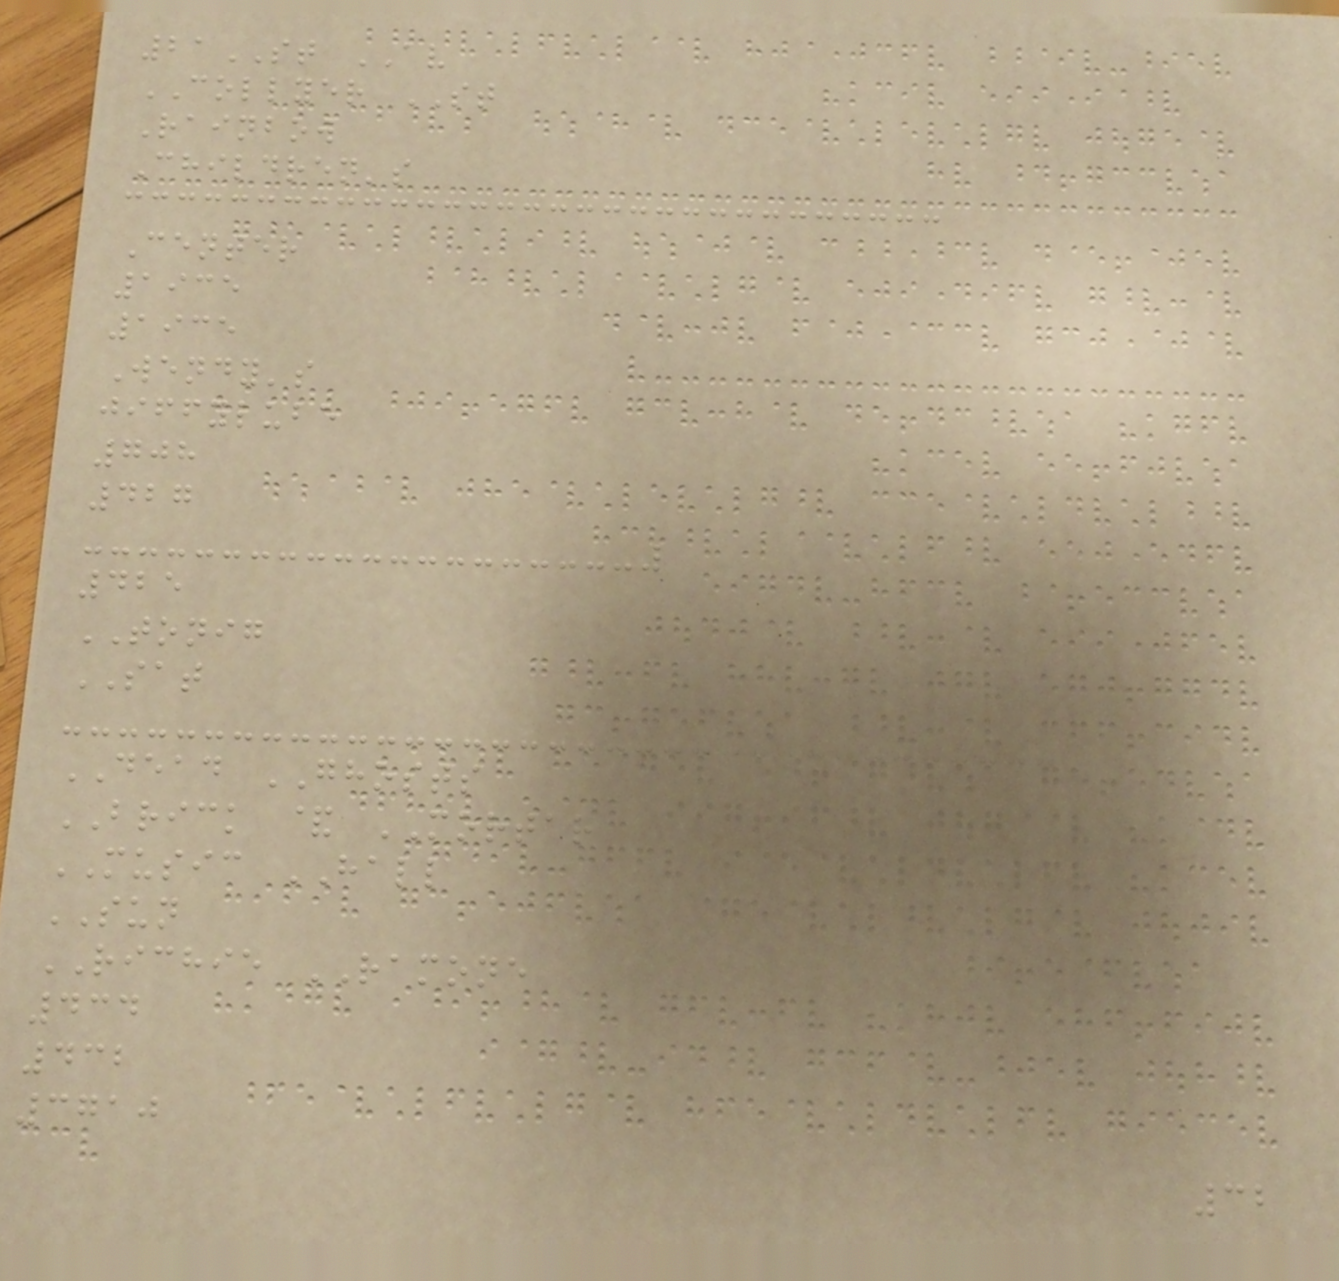21ST AV
COLLYER ST
Rainbow
Children's
Center
1935
1935
Wendy's
jiffylube
708
427
425
TONIG
SAT
DEAD GHOSTS
BRICK & MORTAR
MUSIC HALL
SUN
RICHIE RAMONE
434
432
3710
32
